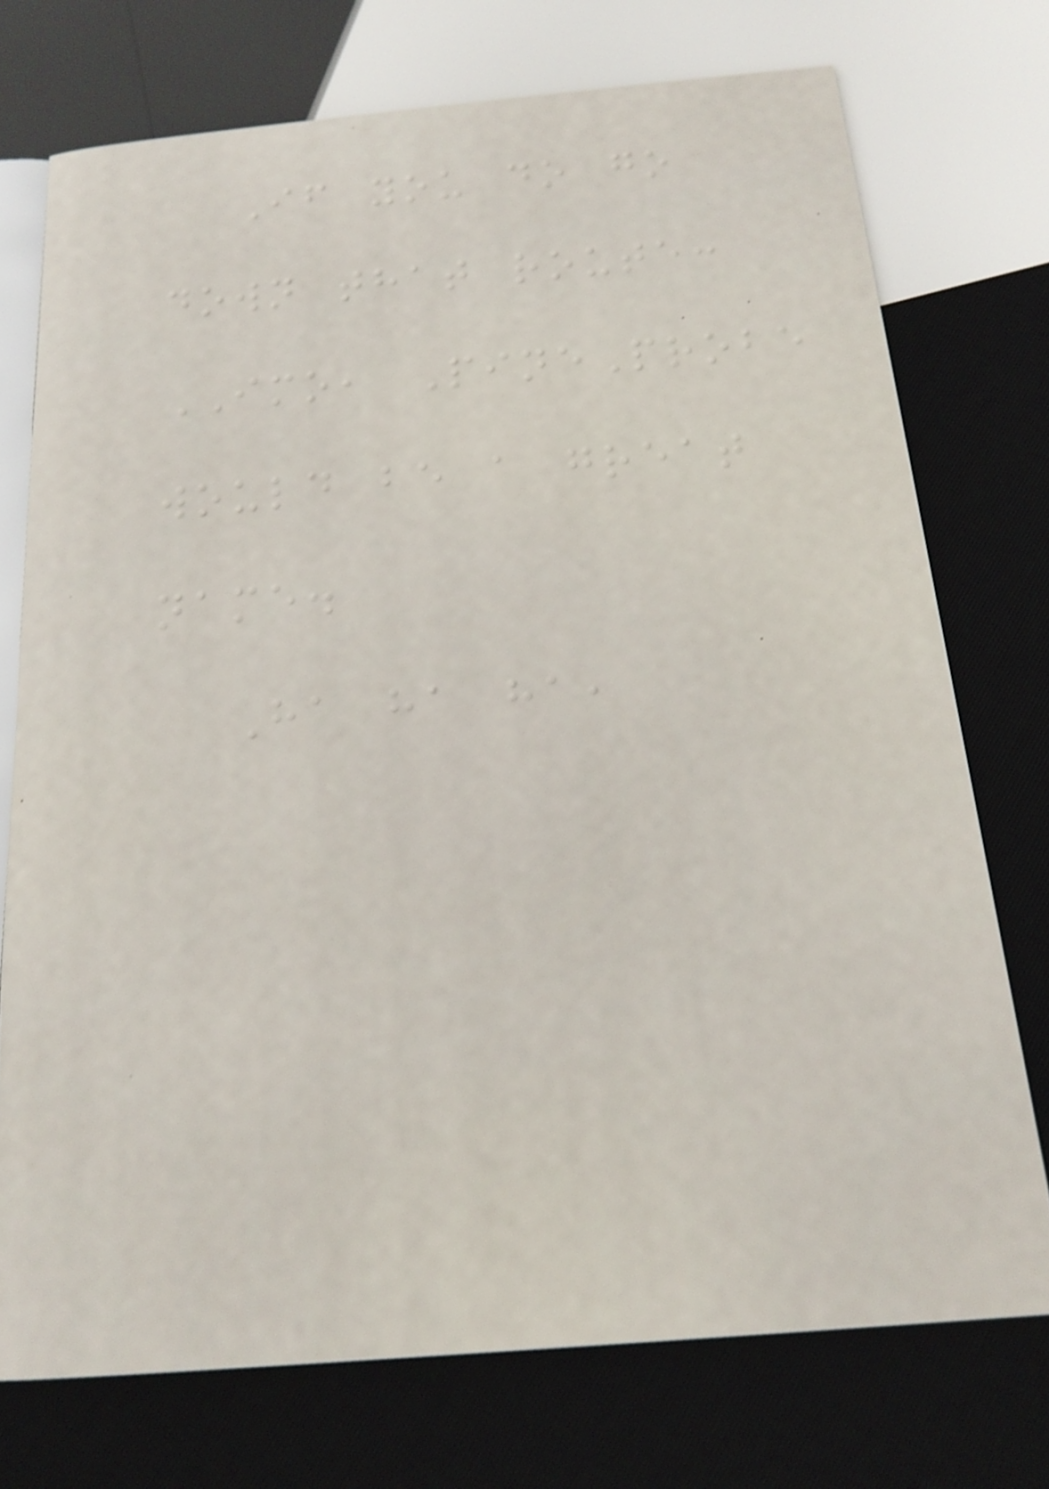If you do go
down that route:
IMO, PineProbe
would be a great
name.
Ha ha ha,
